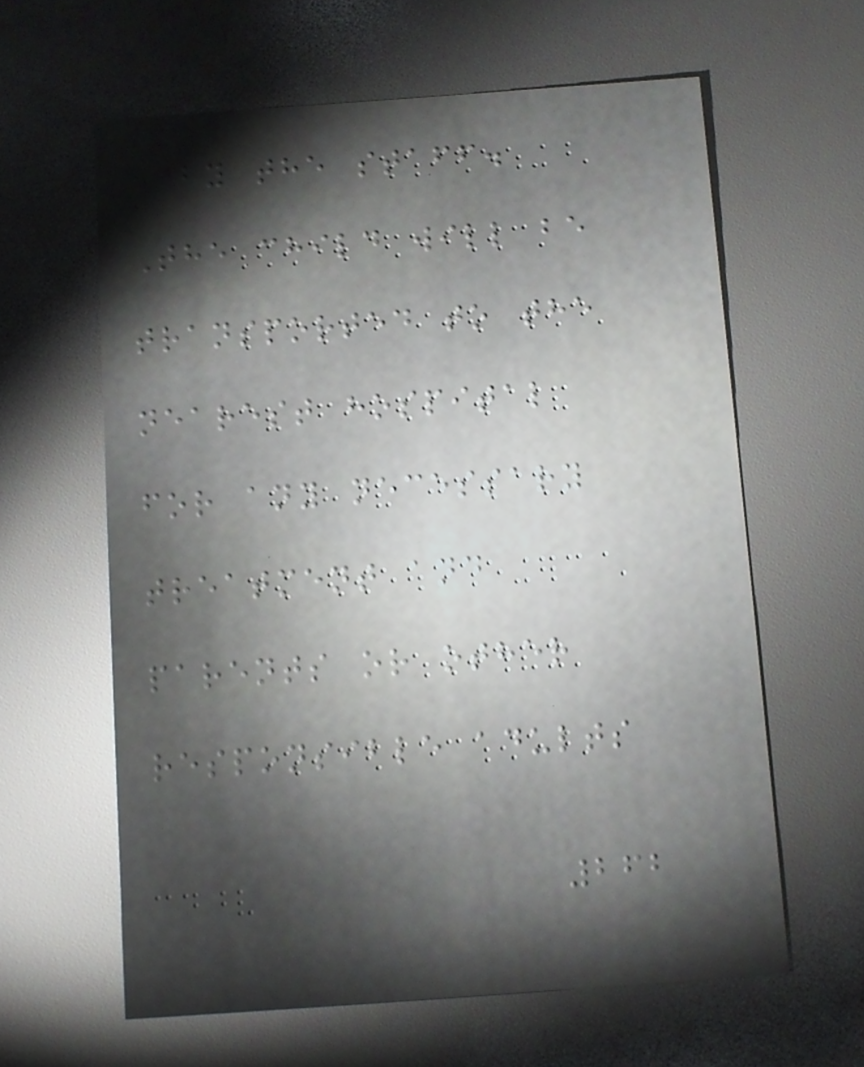by the staff.
The child will be
transported to the
nearest hospital
for any necessary
treatment and
parents or other
responsible adults
262
